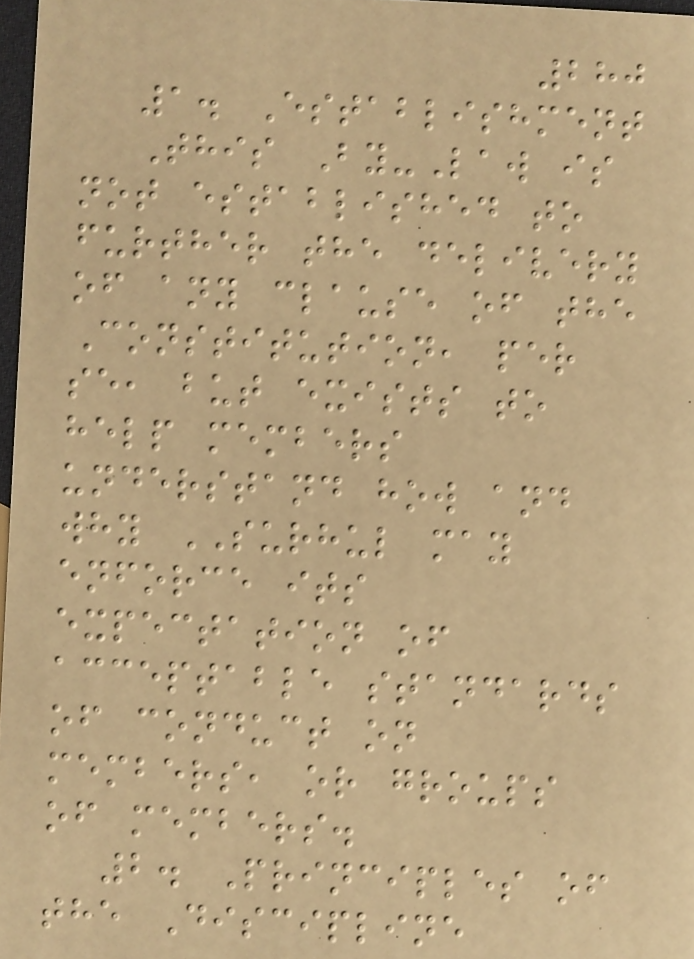280
1. Establishment
This By-Law is
not established to
further the delivery
of any clause of the
Constitution, per
se, but exists to
help members
understand how and
why SURHUL may
enforce its
expectation of
acceptable standards
of conduct on
members, or groups
of members.
2. Principles of
the Discipline
